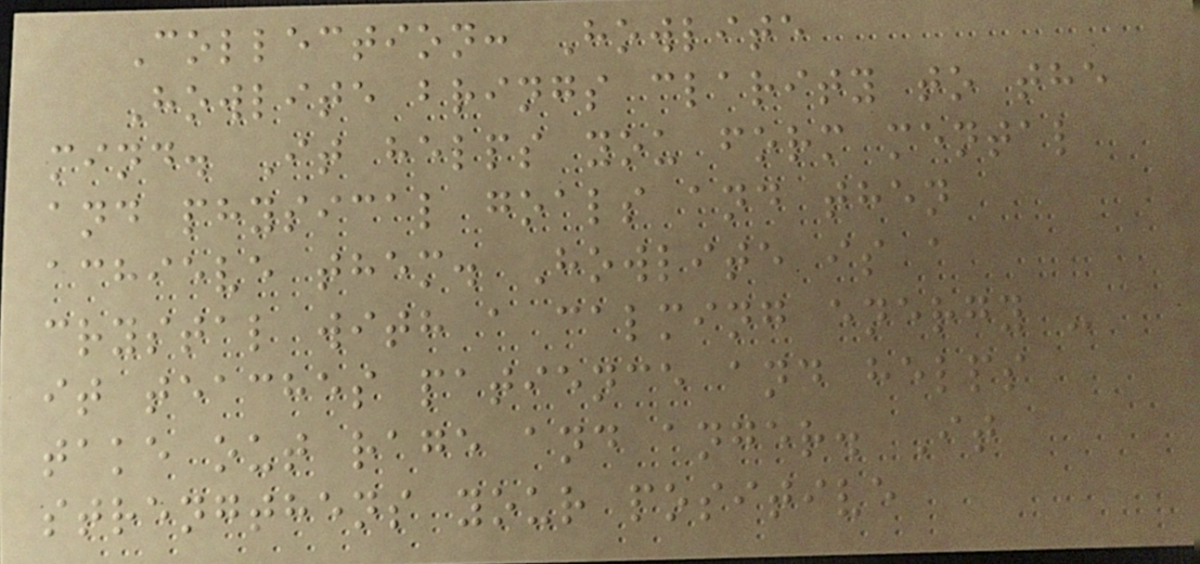Collection: Howlite
Howlite brings clarity to the
mind. It helps you form mental
and physical goals and then
achieve them. Howlite is a
crystal with a calming energy -
it teaches patience and helps
take out rage and anger. It
strengthens your positive
